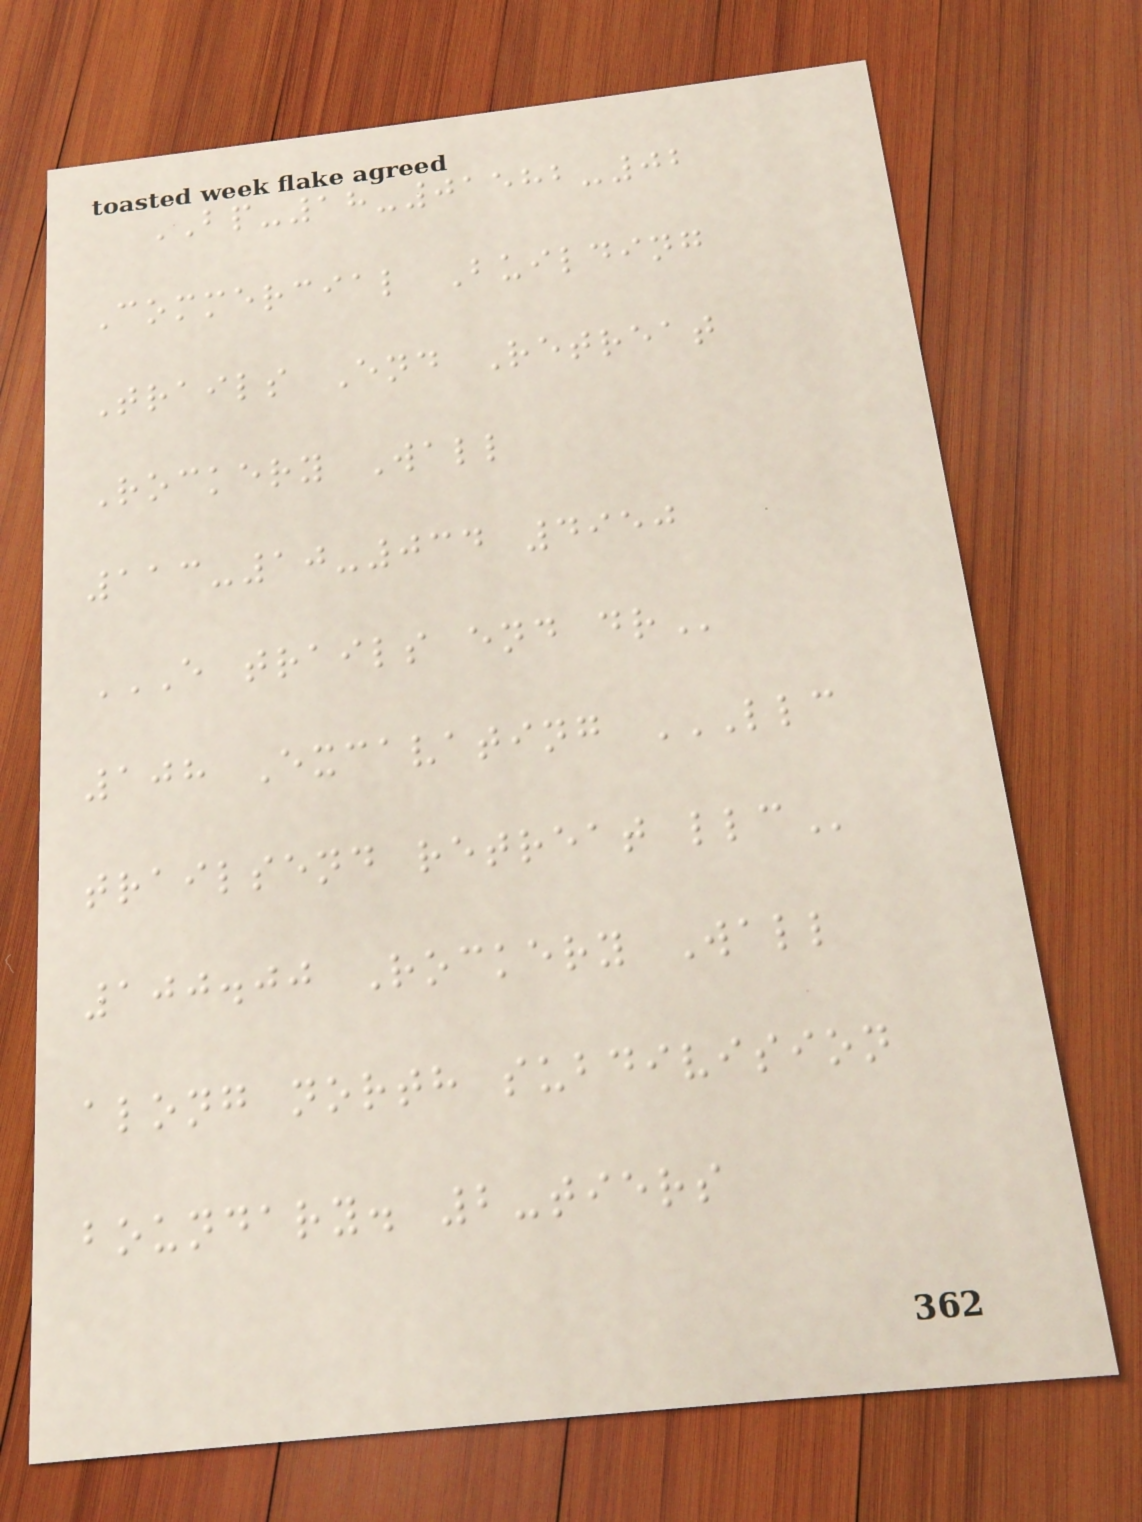BP-18-01582-02
Commercial Building
Trails End Retreat
Rockery Wall
113-10-034 4950
E TRAILS END DR
108 Excavating LLC
TRAILSEND RETREAT LLC
100.00 Rockery Wall
along north subdivision
boundary. 2-tiers
